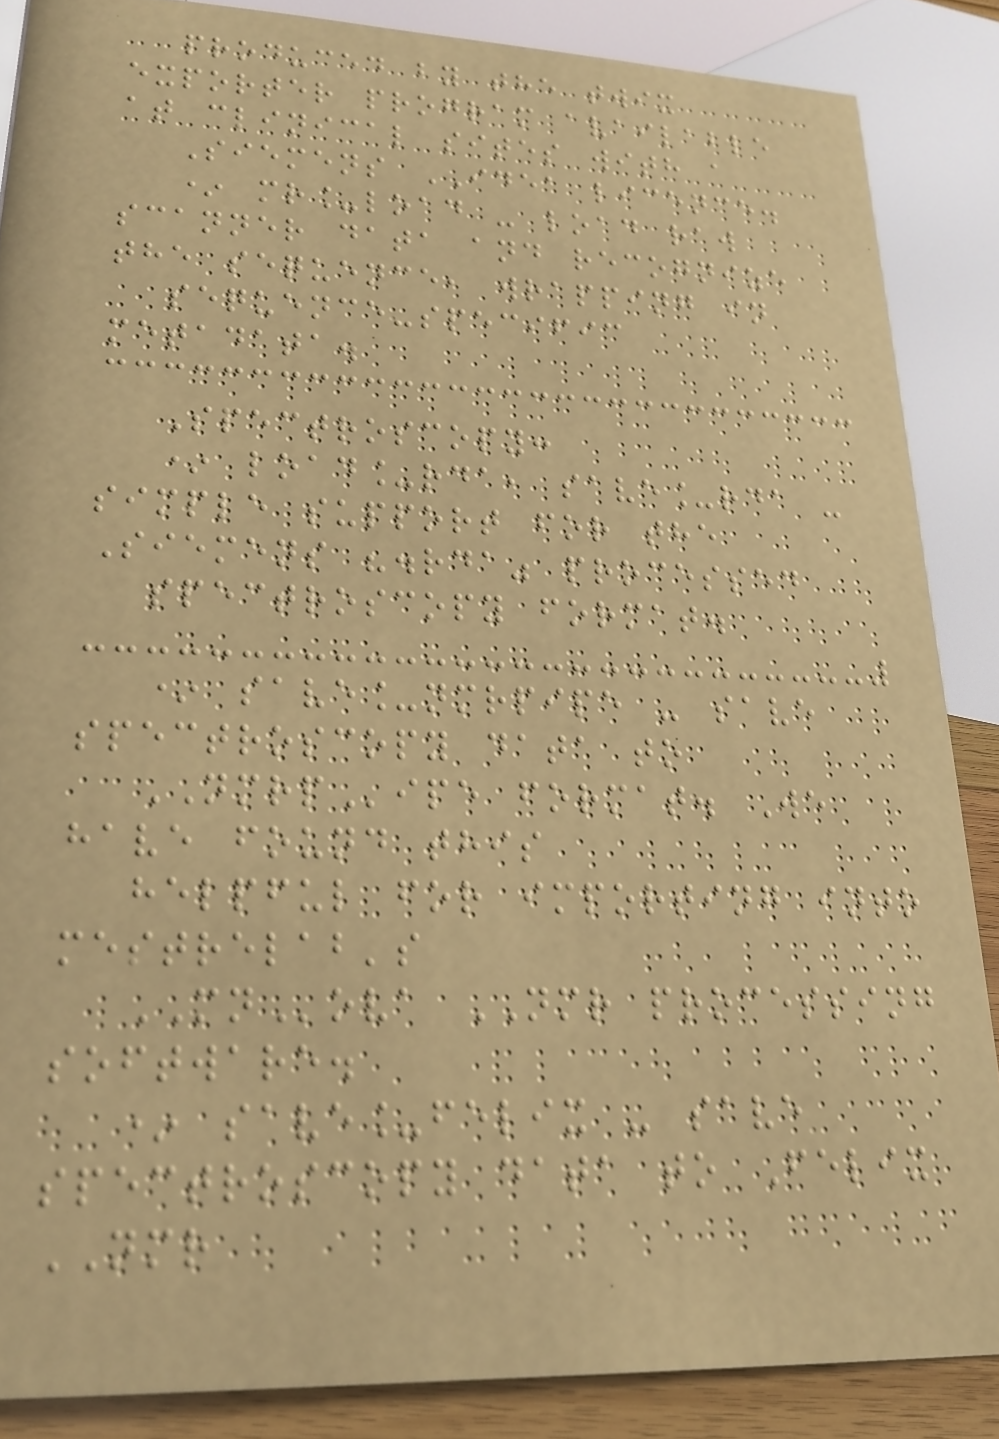produced by the twix
exporter program available
at clinical sites with a
Siemens IDEA licence.
* mr_load - load raw
scanner data and recognize
the sequence, wrapping in
sequence-specific
metadata.
Spectroscopy:
* load_rda, save_rda -
simple support for the
Siemens ".rda" processed
spectroscopy format.
* save_nmrpipe - save
spectroscopy data to
NMRPipe format. We
have found this
helpful for importing into
mestrelab's
MNova NMR processing
software.
* save_felix - save
spectroscopy data to Felix
NMR
